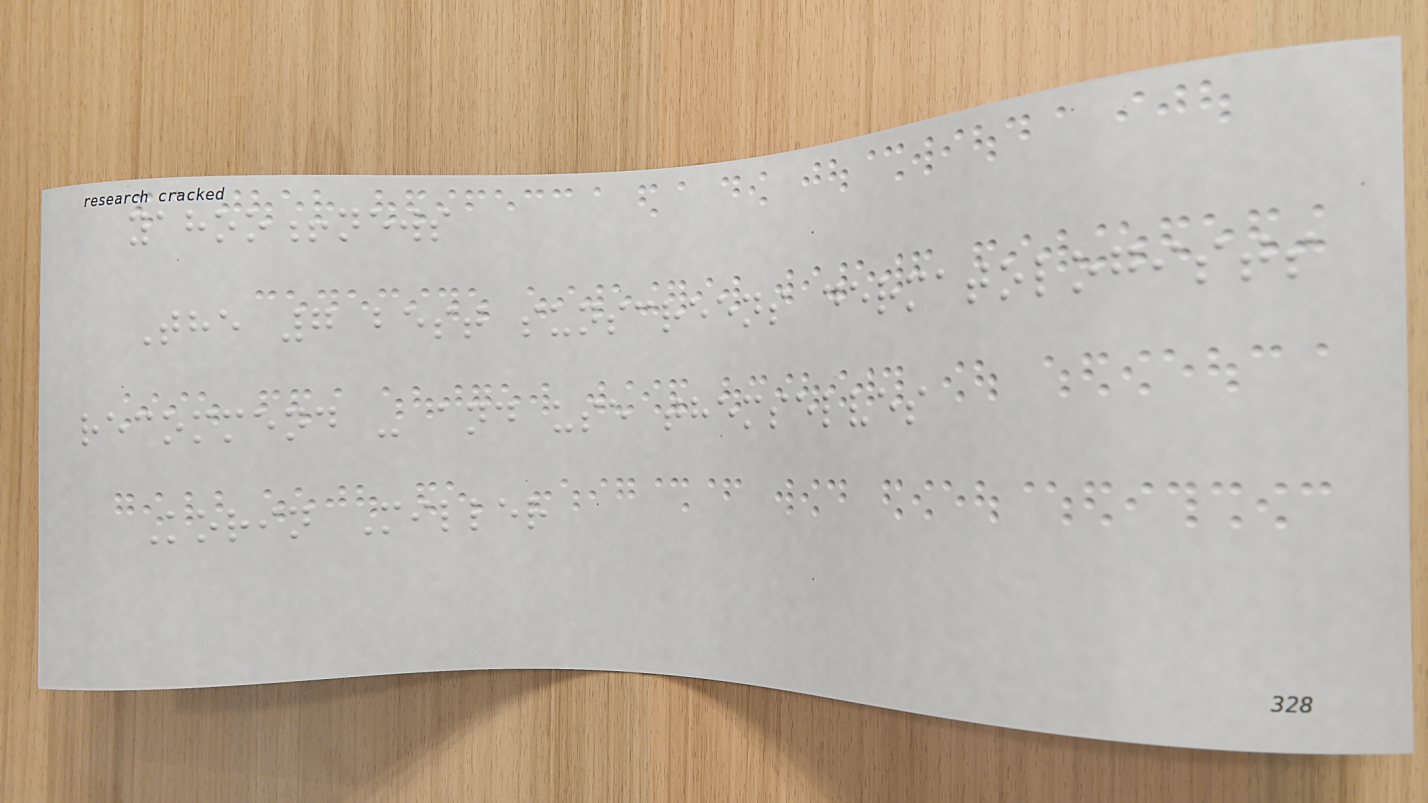yahoo!news
The 7 best sunscreens dermatologists
recommend - and use themselves
Korin Miller
